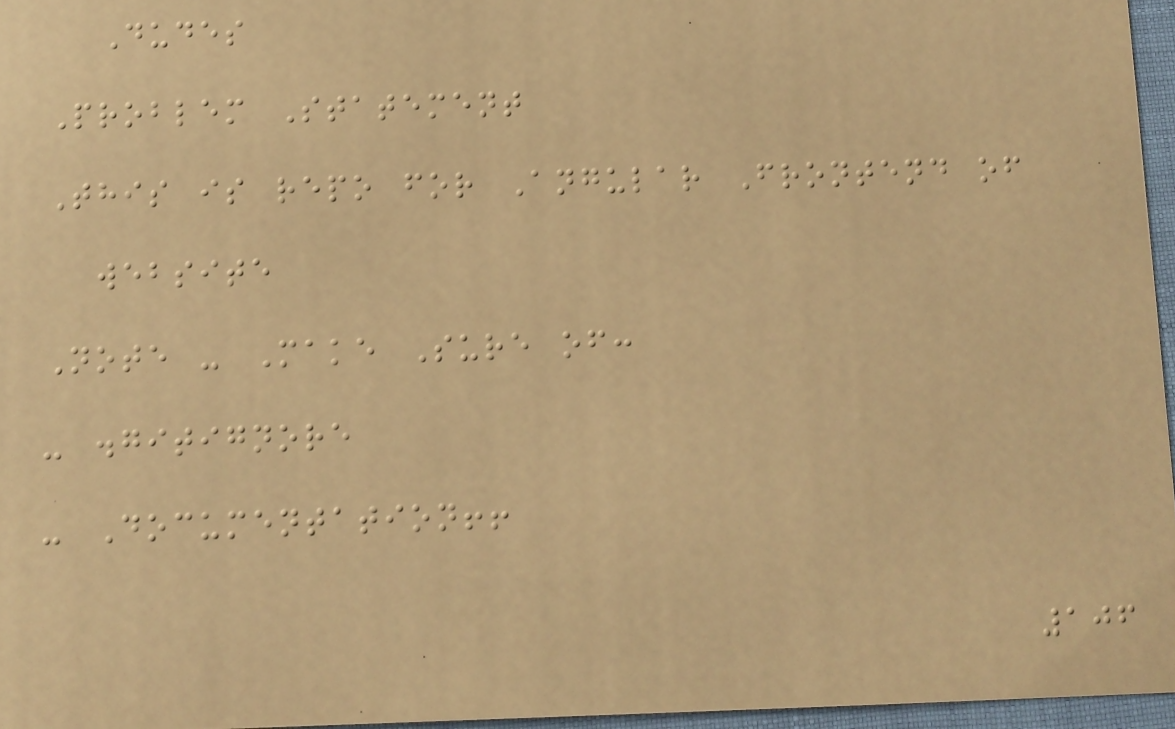Dudes
Problem Statement
This is repo for Angular Frontend of
website
Note - Make Sure of:
- .gitignore
- Documentation!!
106
